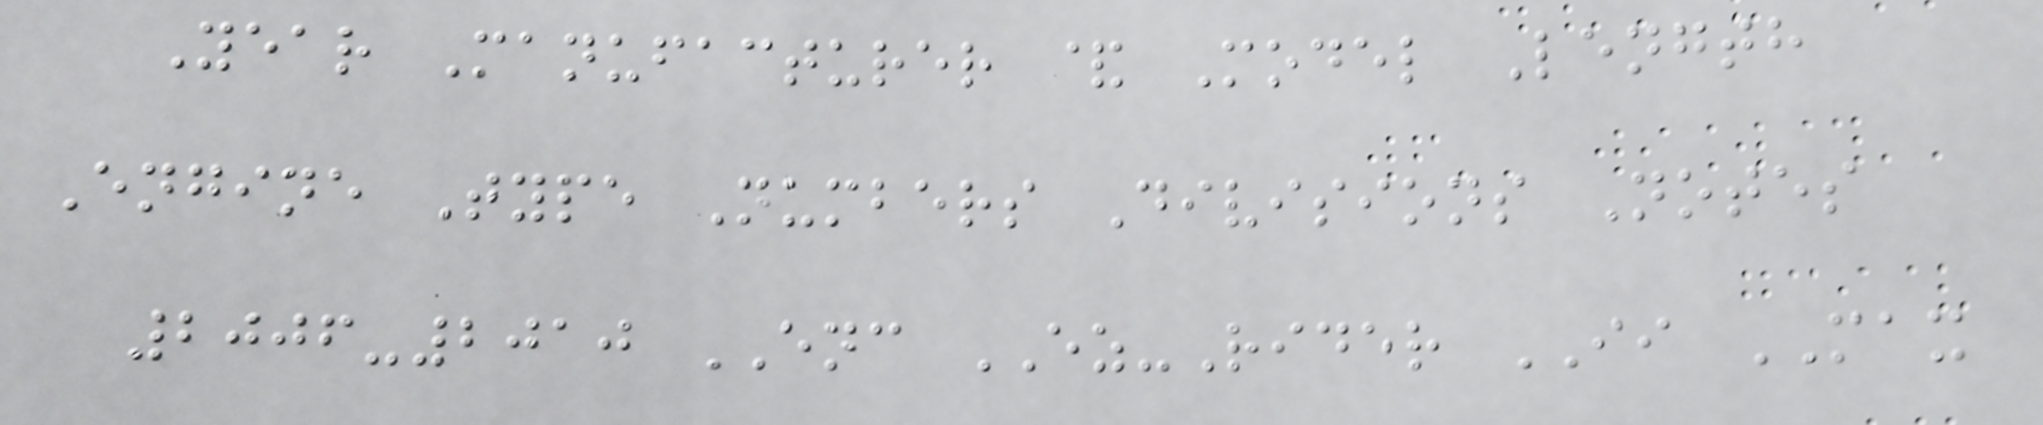Year Manufacturer & Model Length
Engine Type Numbers Divisions Notes
2006-2010 ENC EZ-Rider II MAX
